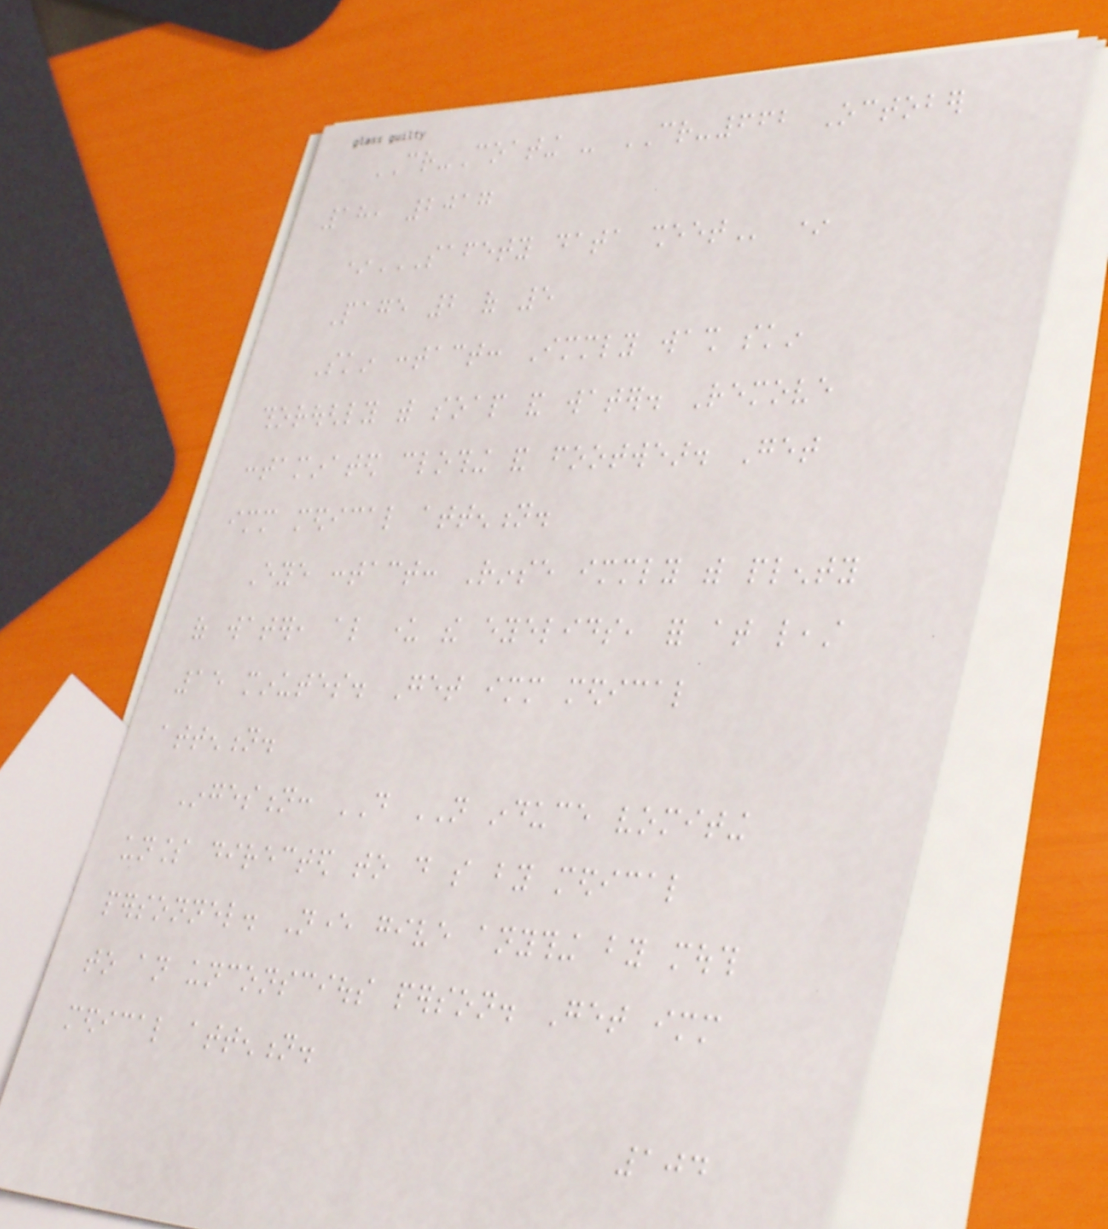CR-Coating - CR-662 October
18, 2017
*SAFETY DATA SHEET *
Page 2 of 5
Skin contact: Immediately wash skin
thoroughly with soap and water. Remove
contaminated clothing and footwear. Get
immediate medical attention.
Eye contact: Rinse immediately with plenty
of water, also under the eyelids, for at least
15 minutes. Get immediate medical
attention.
Ingestion: DO NOT induce vomiting
unless directed to do so by medical
personnel. Never give anything by mouth
to an unconscious person. Get immediate
medical attention.
104
